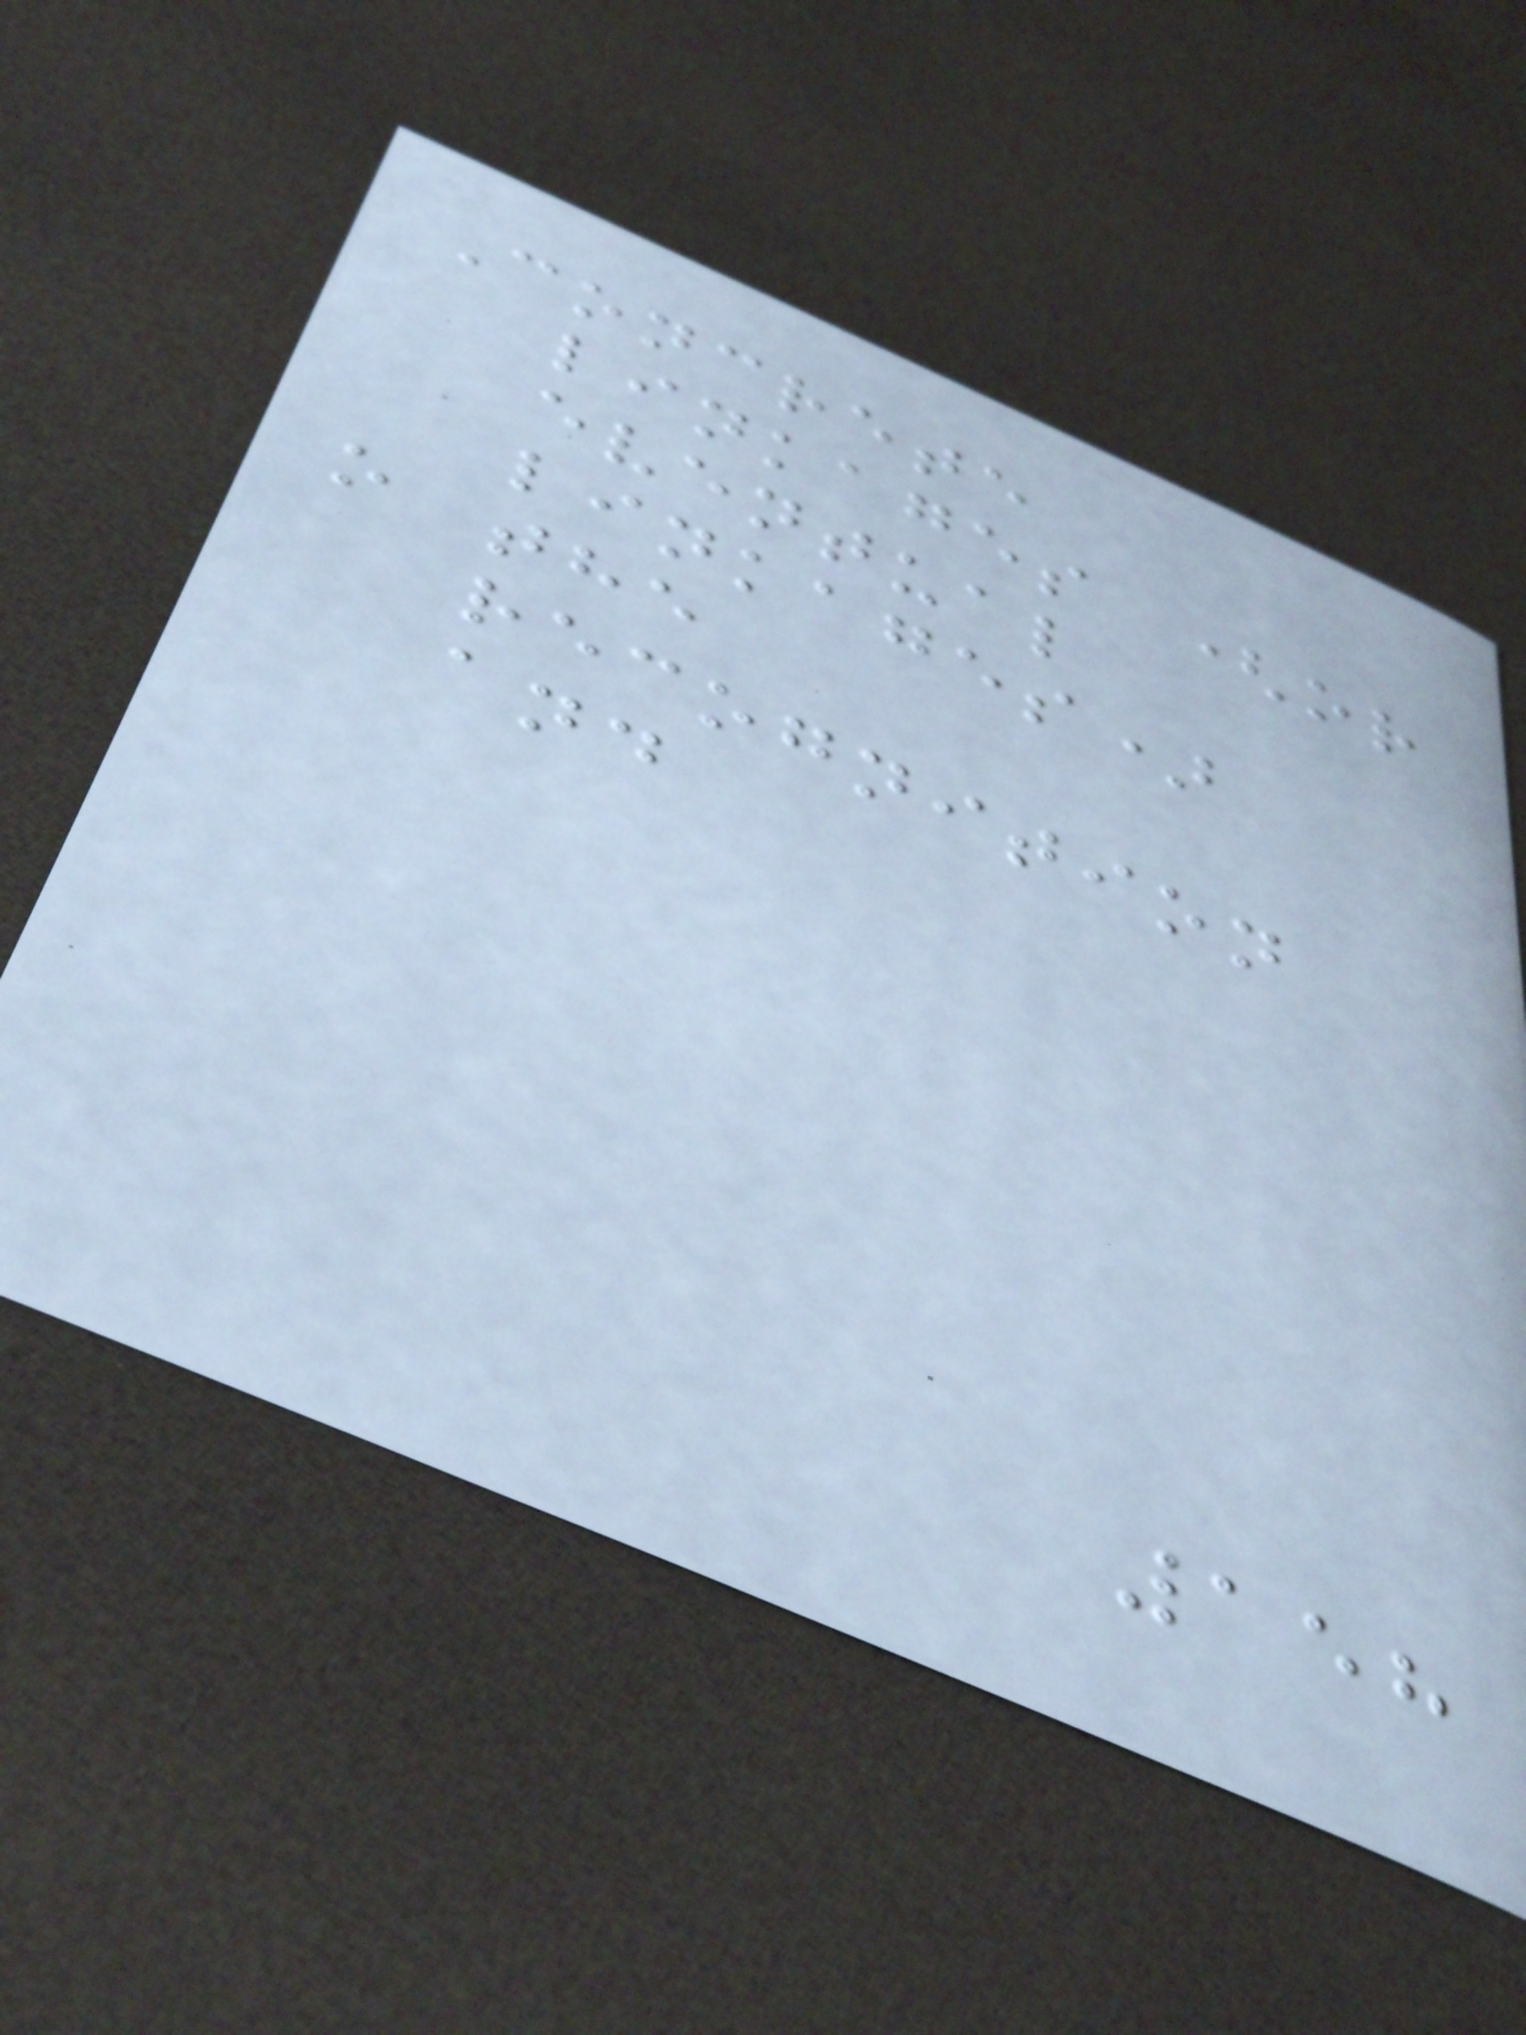Concrete
linkages (or
eventual
linkages)
o the
recognition
and
158
